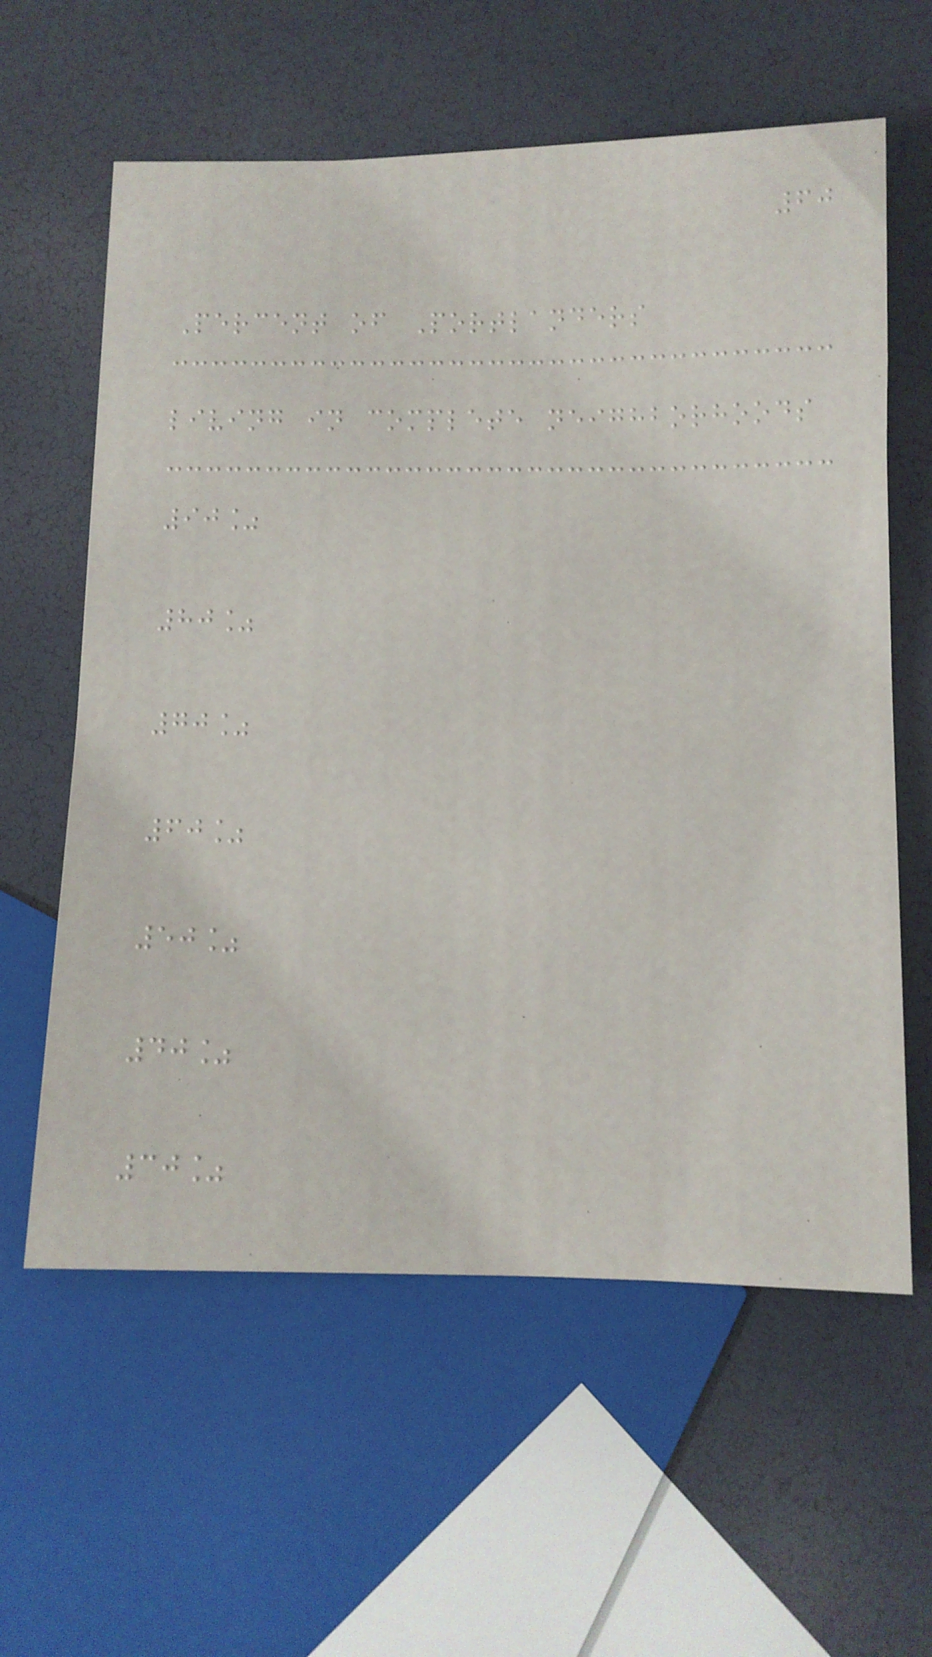60
Percent of Portlanders
living in complete neighborhoods
90%
80%
70%
60%
50%
40%
30%
